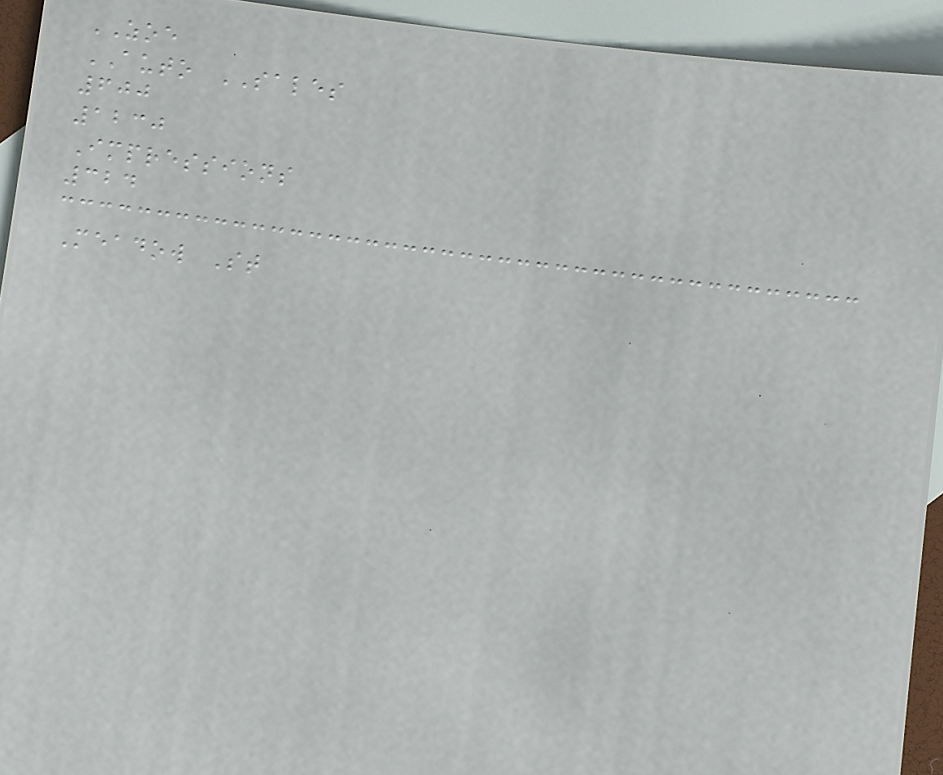ZOE
AUTO SALES
600
1230
Impressions
324
Meadow St
